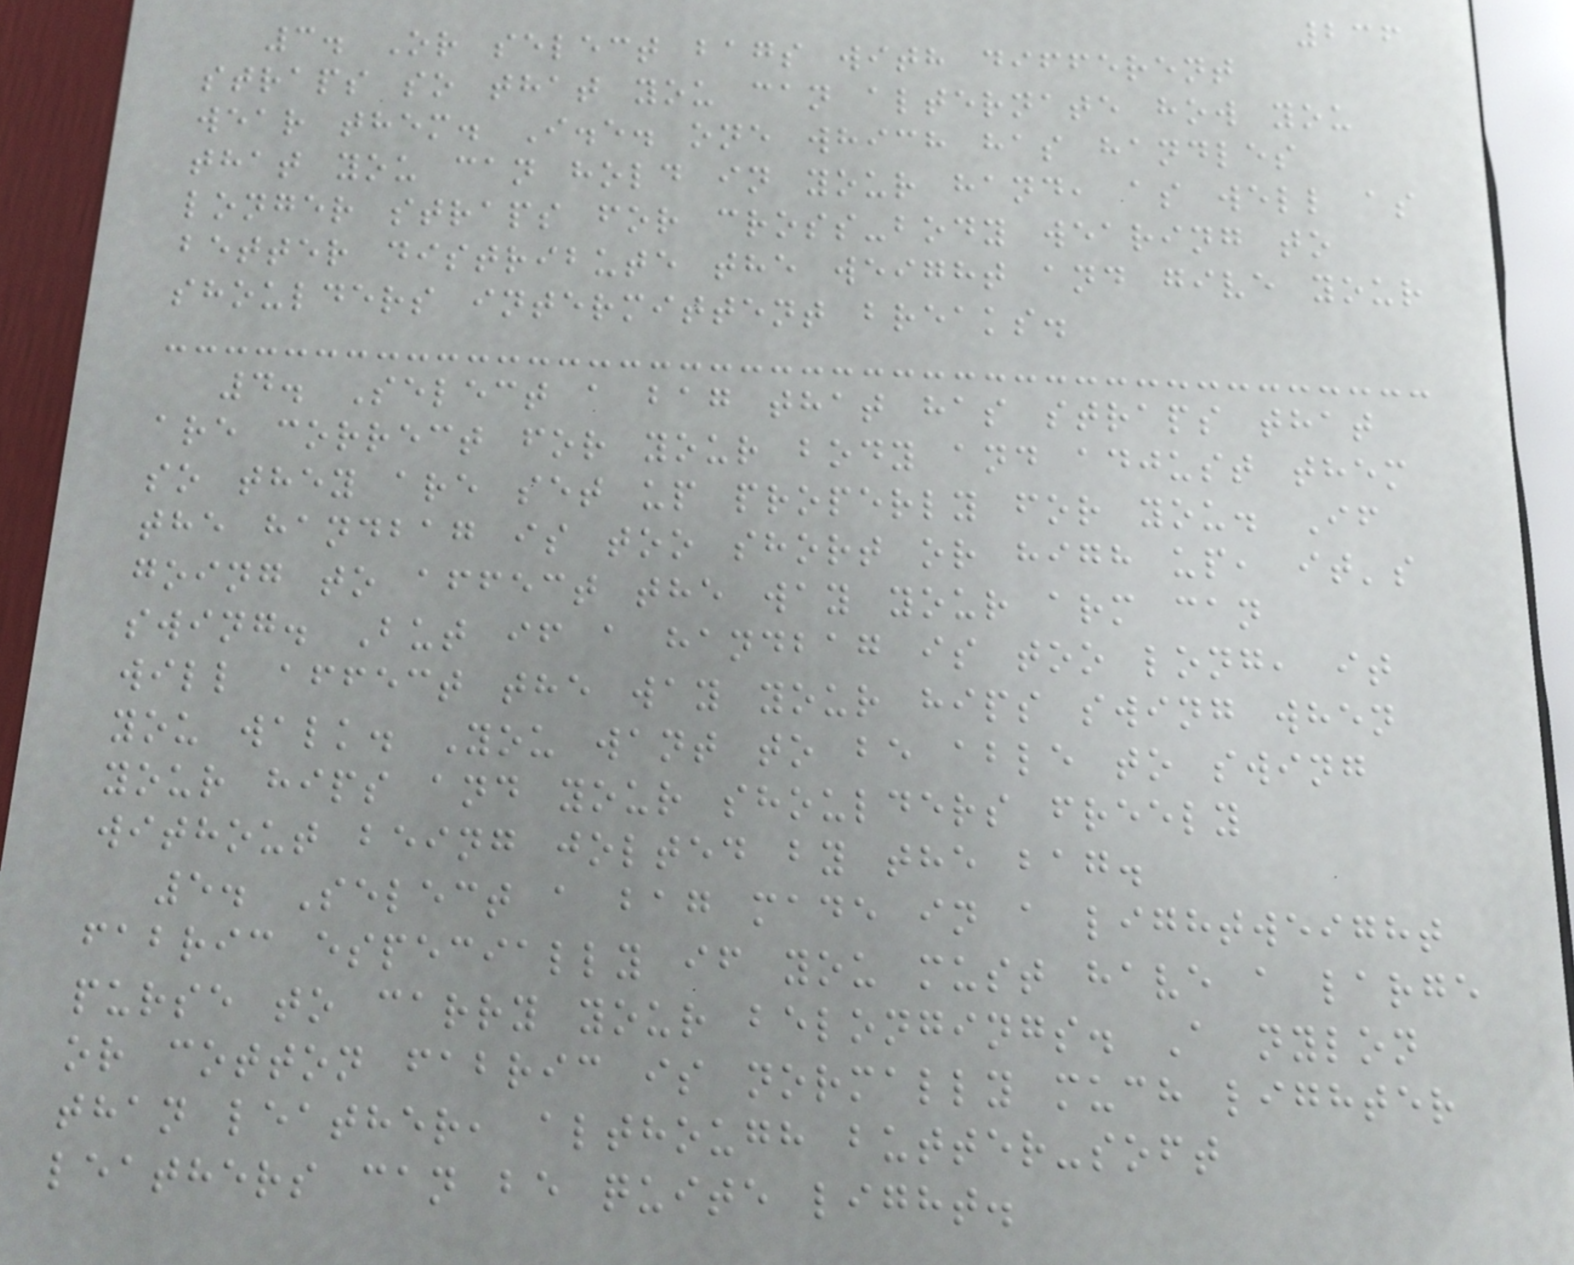236
3. Or select bags with different
straps so that you can alternate how you
wear them. I.e. one which has handles
that you can hold in your hand, as well as
longer straps for cross-body wearing to
better distribute the weight and give your
shoulders intermittent breaks.
4. Select a bag that has straps that
are correct for your body and adjust them
so they are set up properly for you. If
the handbag is too short or high up, it's
going to affect the way your arm can
swing. But if a handbag is too long, it
will affect the way your hips swing when
you walk. You want to be able to swing
your hips and your shoulders freely
without being jolted by the bag.
5. Select a bag made in a lightweight
fabric especially if you must have a large
purse to carry your belongings. A nylon
or cotton fabric is normally much lighter
than leather, although butter-soft
leathers can be quite light.
